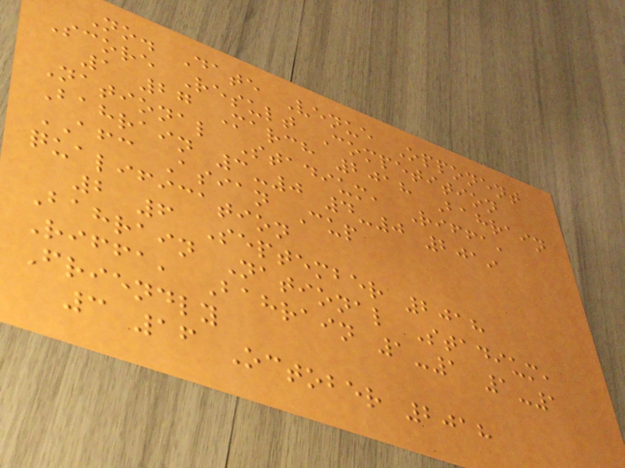No. Date Venue Opponent
Score Result Competition
1 27 March 2018 Bahrain
National Stadium, Riffa,
Bahrain 3-0 4-0 2019
AFC Asian Cup
qualification
2 6 September 2018
Bahrain National Stadium,
Riffa, Bahrain 1-1 1-1
Friendly
3 16 October 2018
